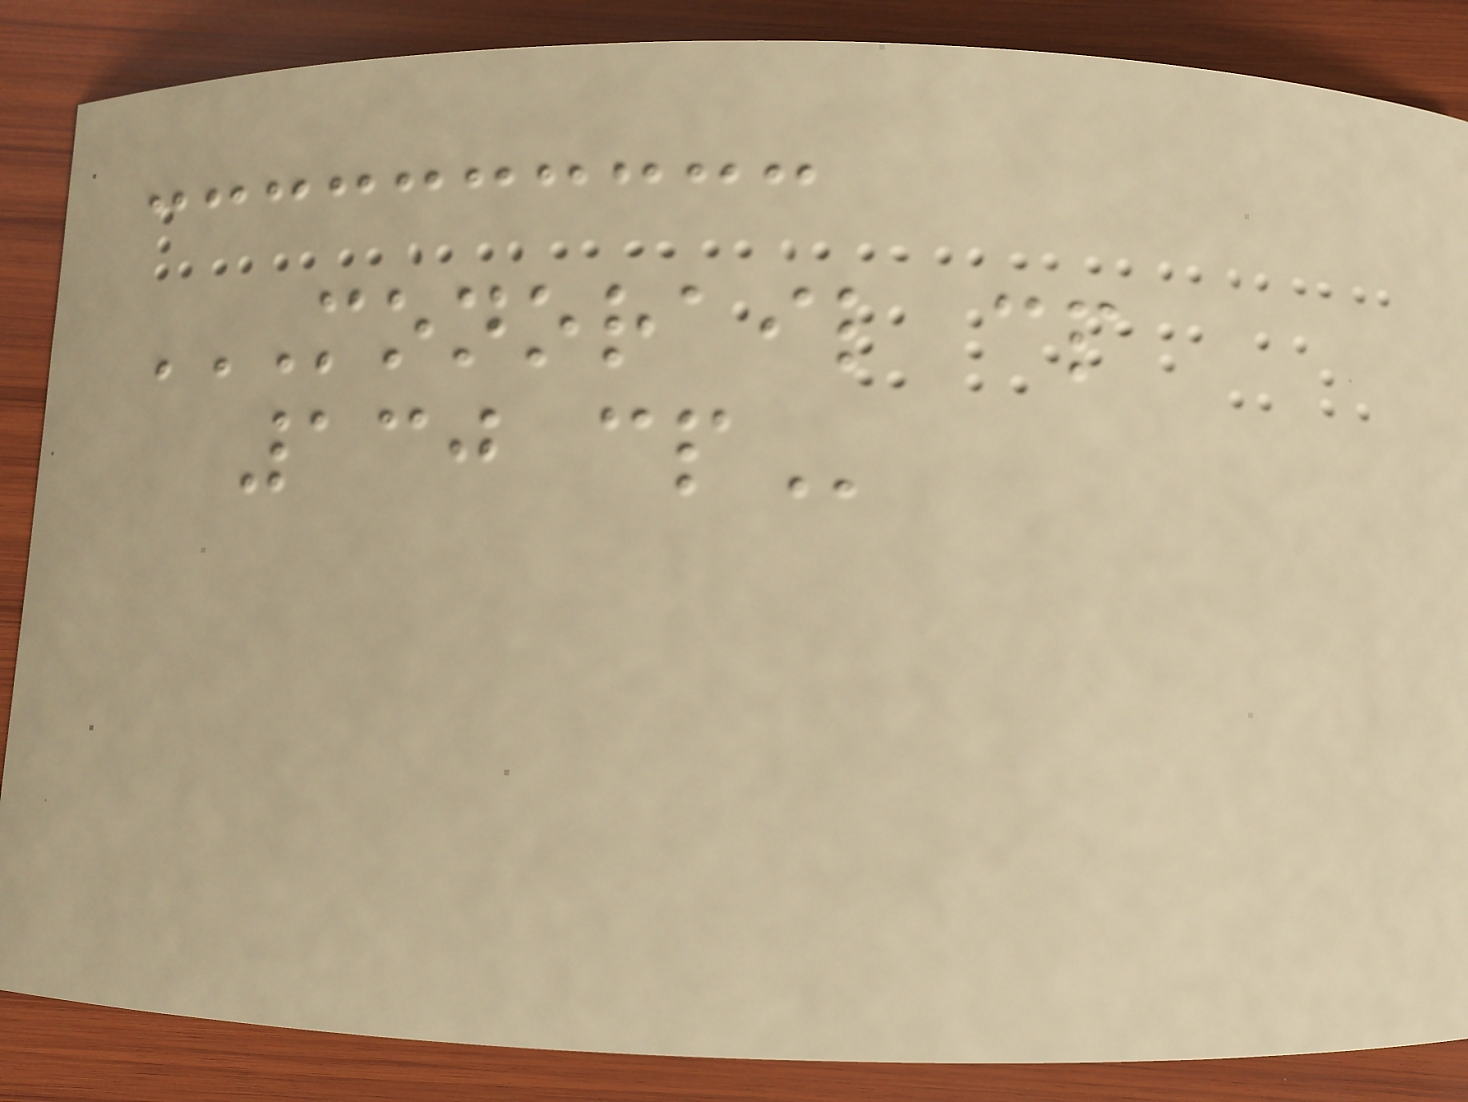MONORAIL CP
130 CP
